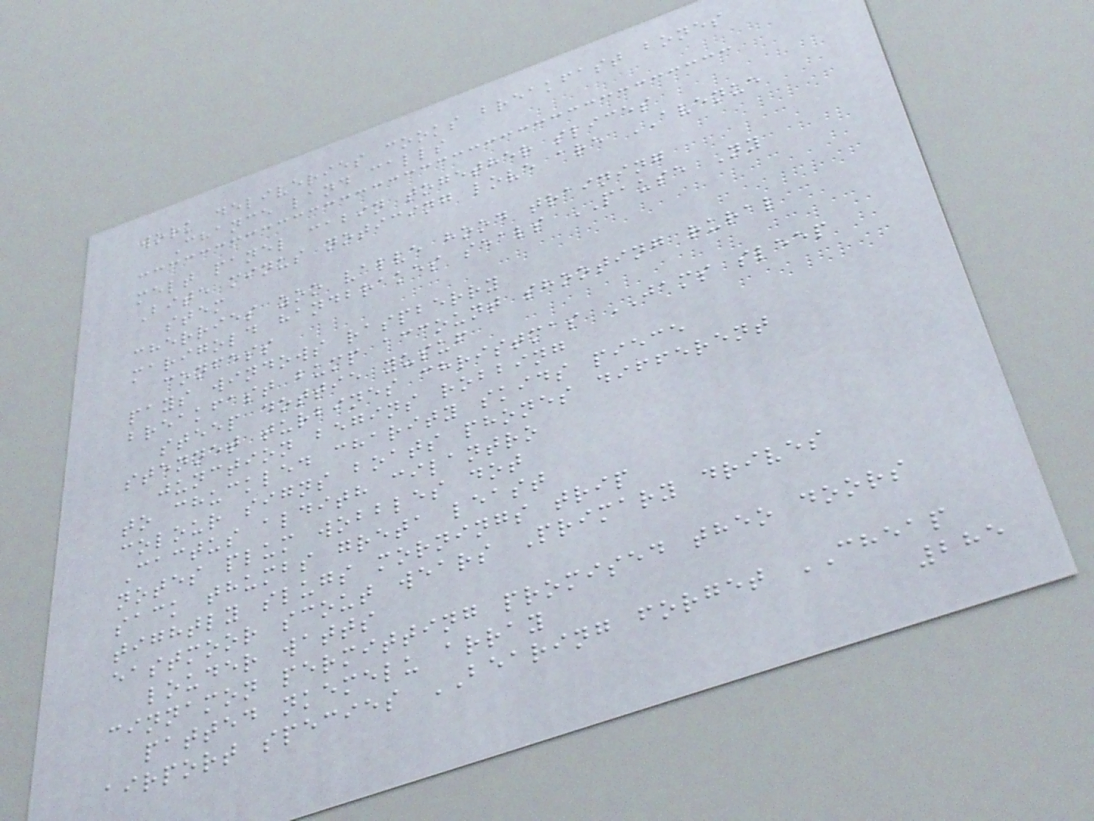work deliveries cooks breakfast bones
Chance land calls
melt panel cabin together slices
Bite minus noticing love are AVENUE
stem
cherries zoo valve hood training
marigold handbrakes seals PAUSE Ny
confess
pays windows raspberry
breakfast bump account shooting rural
steep dottie yusuf
stennet turbines christmas JAMS sleep
junction begins robbing
to chuckled charity skids piece
colour signs boats phones different
Cactus aldith cilantro
notes plum wobbles dot
sack thumbs greta least
tightly slugs mornings trip
eastmoor scout wears Primary drives
louder watts
cinnamon permitting promised theo doors
patted nkemelu array
airport species BEARING forget CHEAP
285
